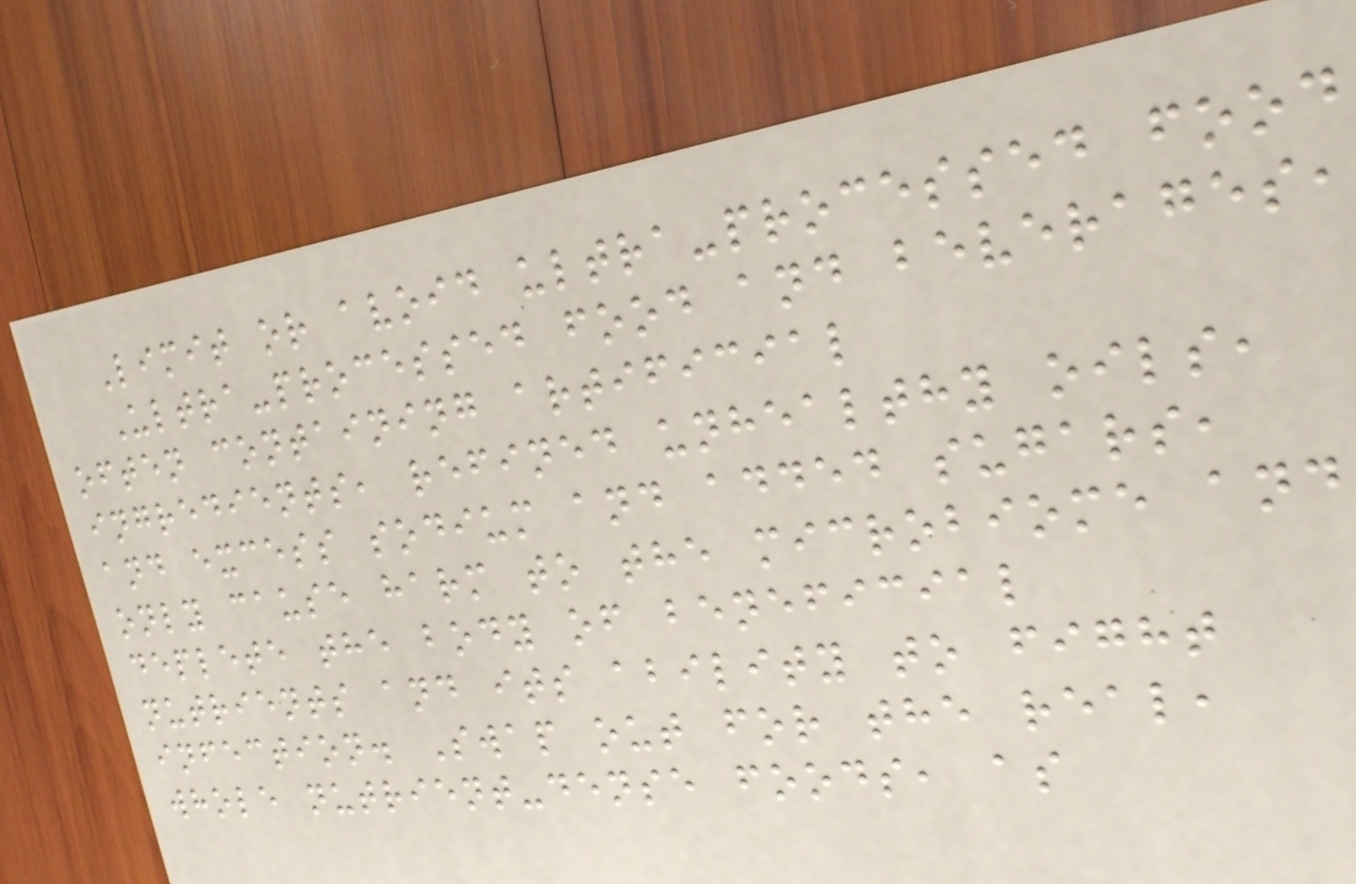Limit or avoid ultra-processed food
Ultra-processed food and beverages,
often containing artificial
ingredients, refined unhealthy oils,
and excess sodium and added sugars,
only cause harm to the microbiome and
deplete the body of beneficial
nutrients and its ability to fight
infection. Swap out for the real,
whole nutrient-dense foods, as
